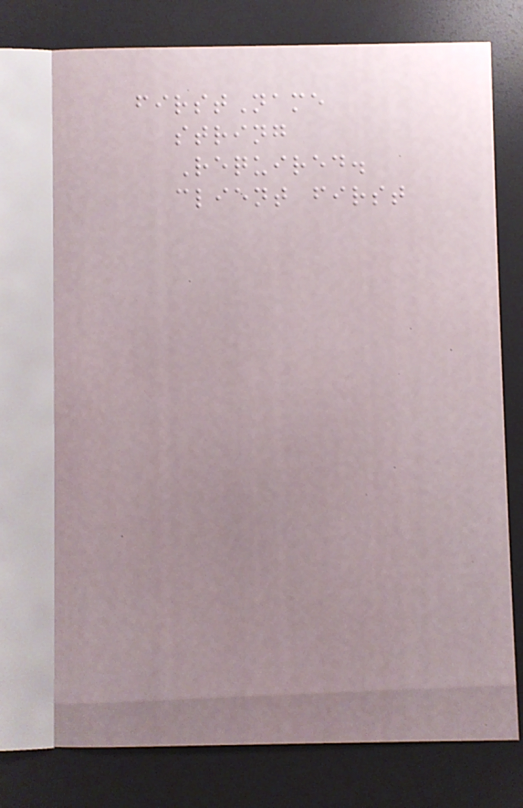firstName
string
Required.
client first
